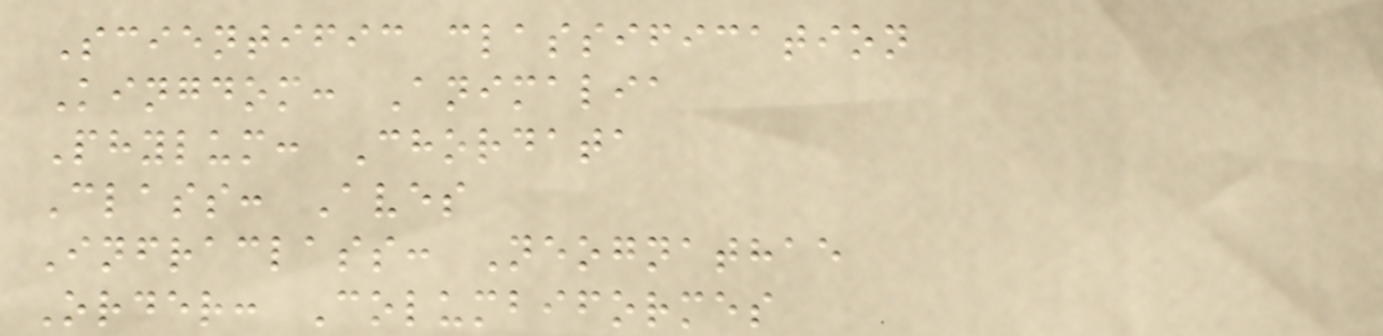Scientific classification
Kingdom: Animalia
Phylum: Chordata
Class: Aves
Infraclass: Neognathae
Order: Columbiformes
